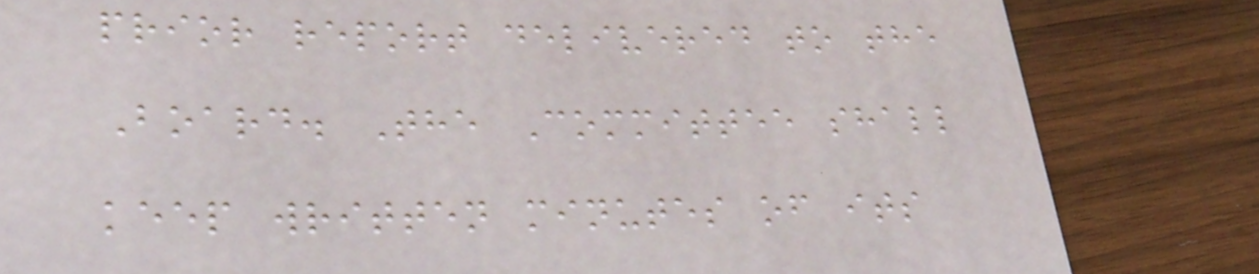prior report delivered to the
Board. The Committee shall
keep written minutes of its
